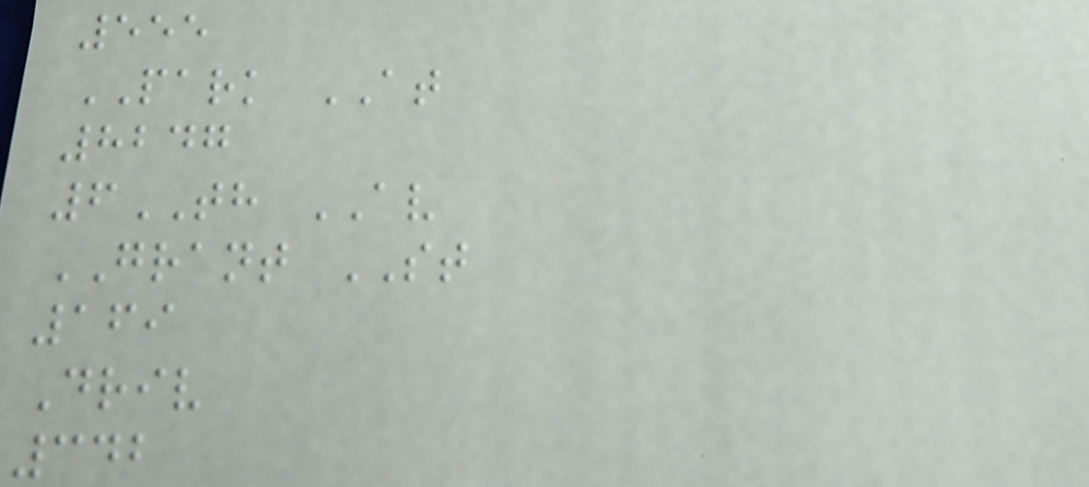555
PARK AT
8247
6TH AV
GRANT ST
169
Driv
342
